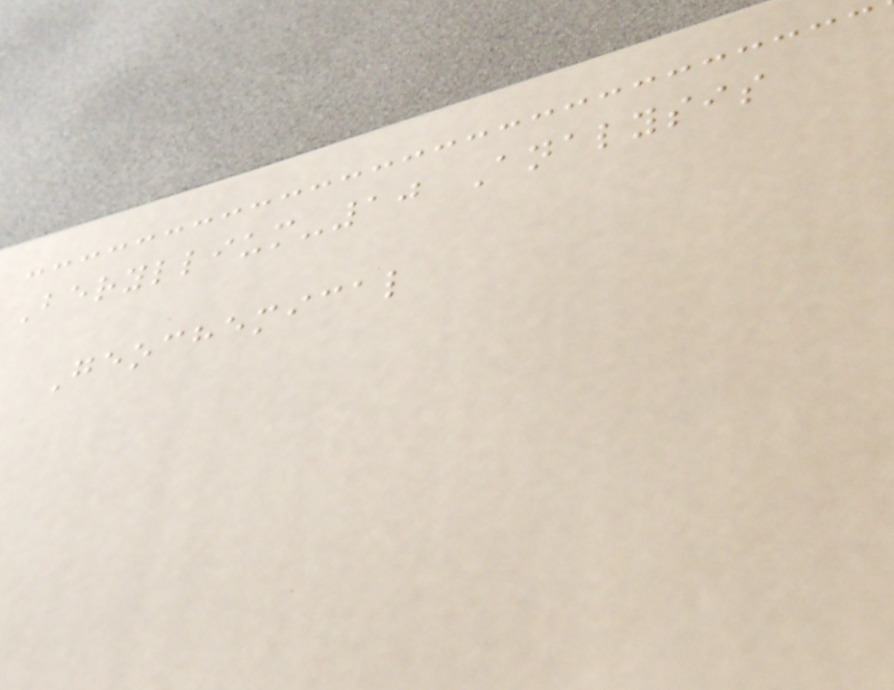Beryllium-10 Analysis
Geochemical
